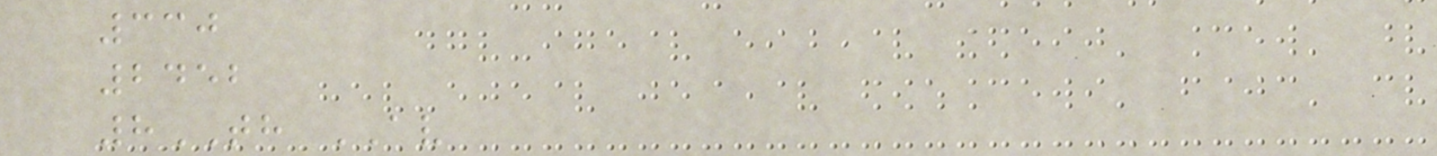330
2452
8TH AV
